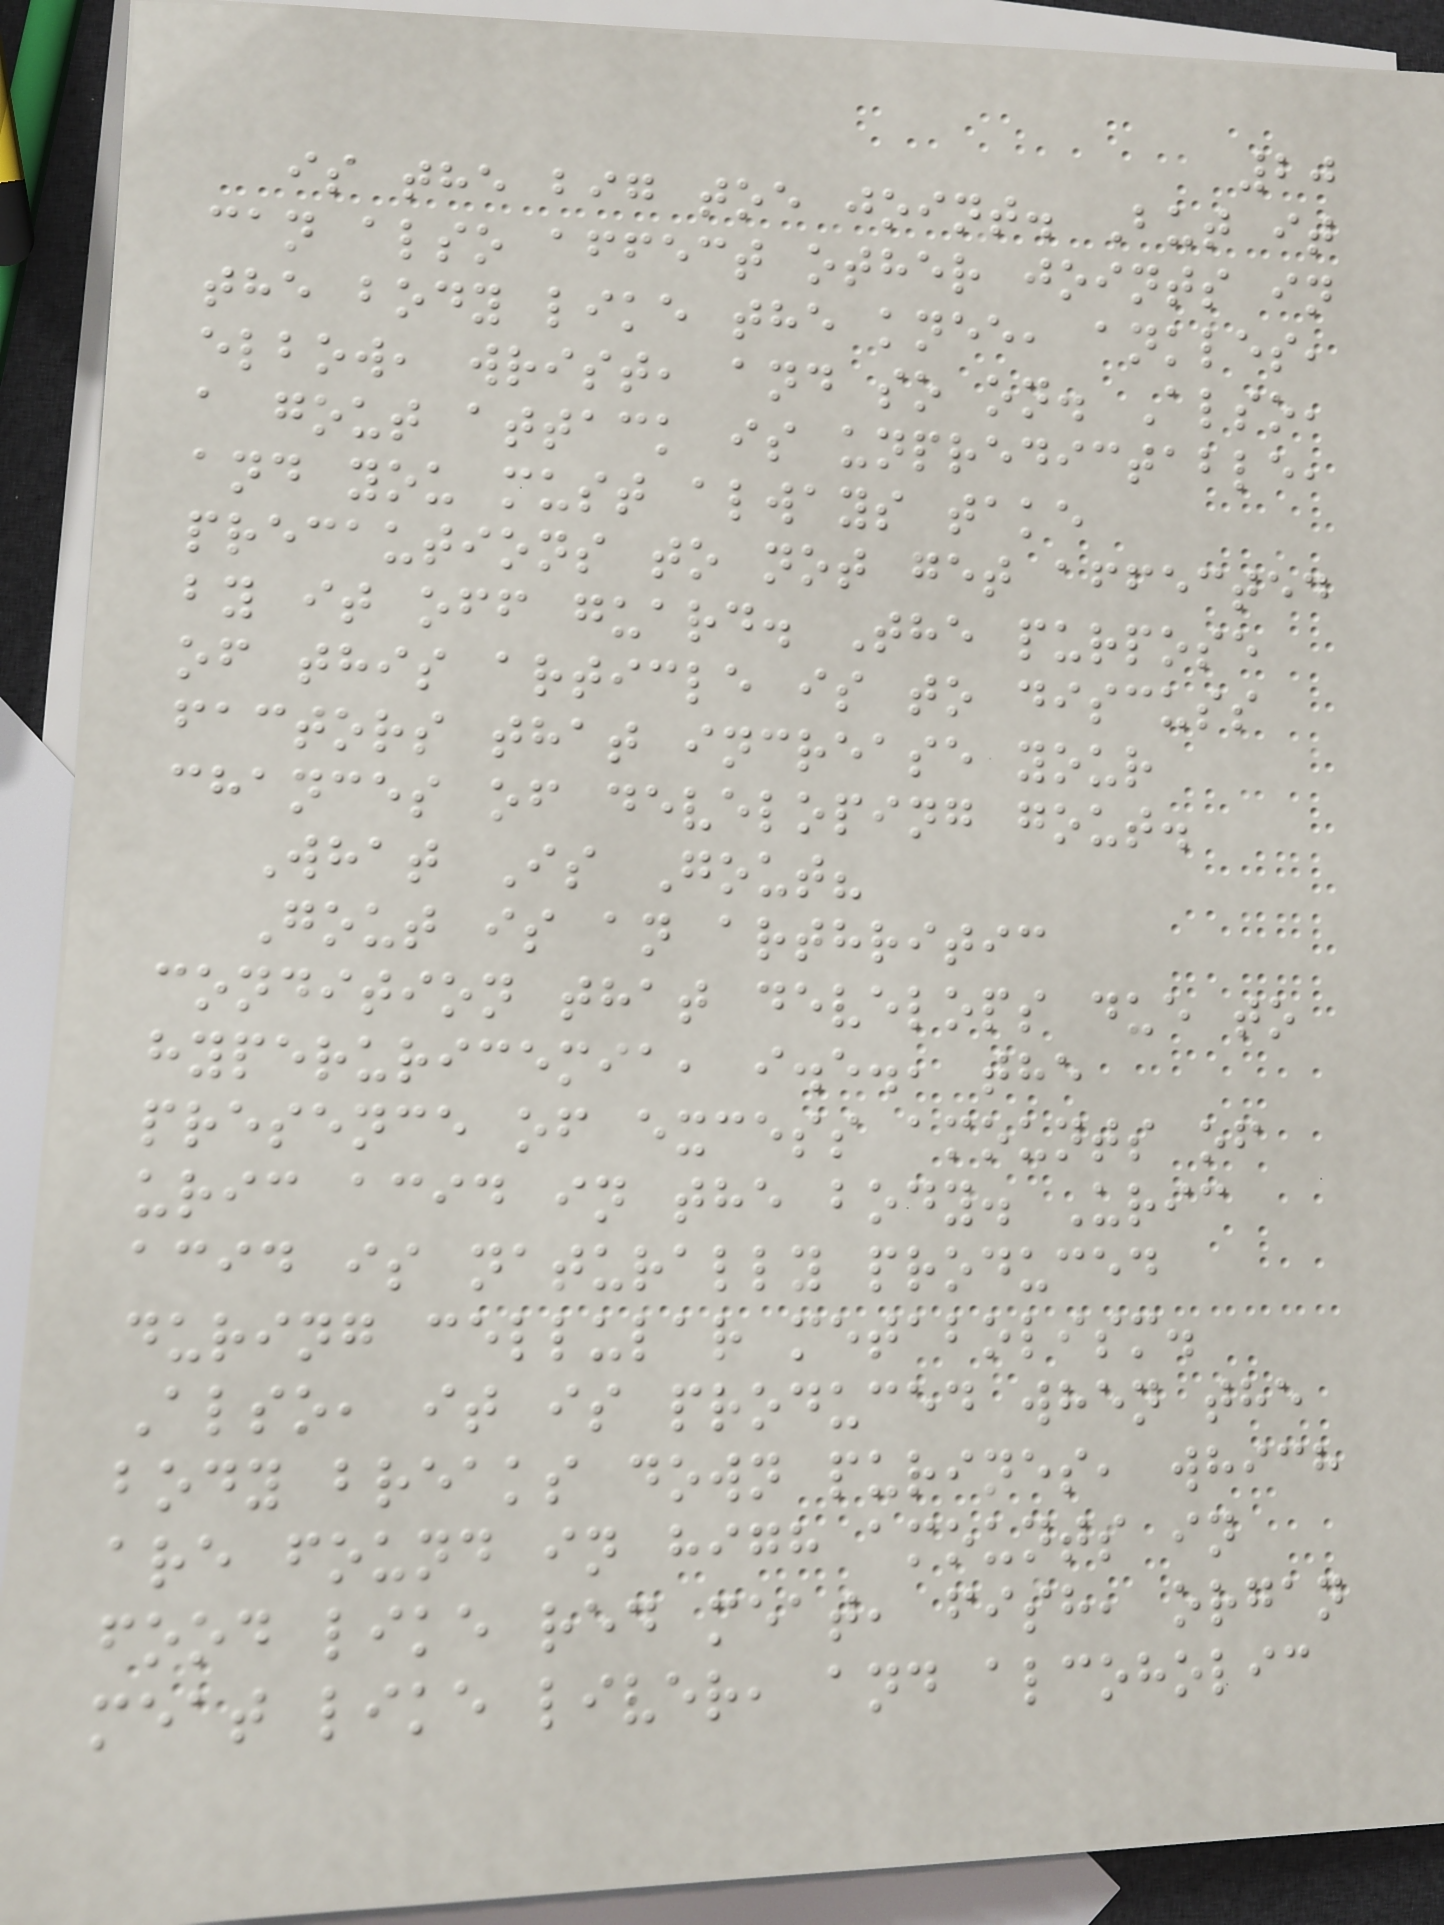20
is the big toe joint. But it
can also affect other joints in
the body like the knee, ankles,
elbow, wrist, and so on. Also,
a gout attack is unpredictable,
and you must always take
precautions to not get affected
by it off guard. The purpose
of this article is to discuss
factors that increase your
chances of developing gout.
What Is Gout?
Gout is an arthritic
condition that develops due to
hyperuricemia, i.e., the
presence of excess amounts of
uric acid in the body. Uric
acid is naturally produced
during cellular metabolism.
Also, it is produced when the
body breaks down purines, which
are found in high amounts in
food like red meat, fish, organ
meat like liver, and alcoholic
